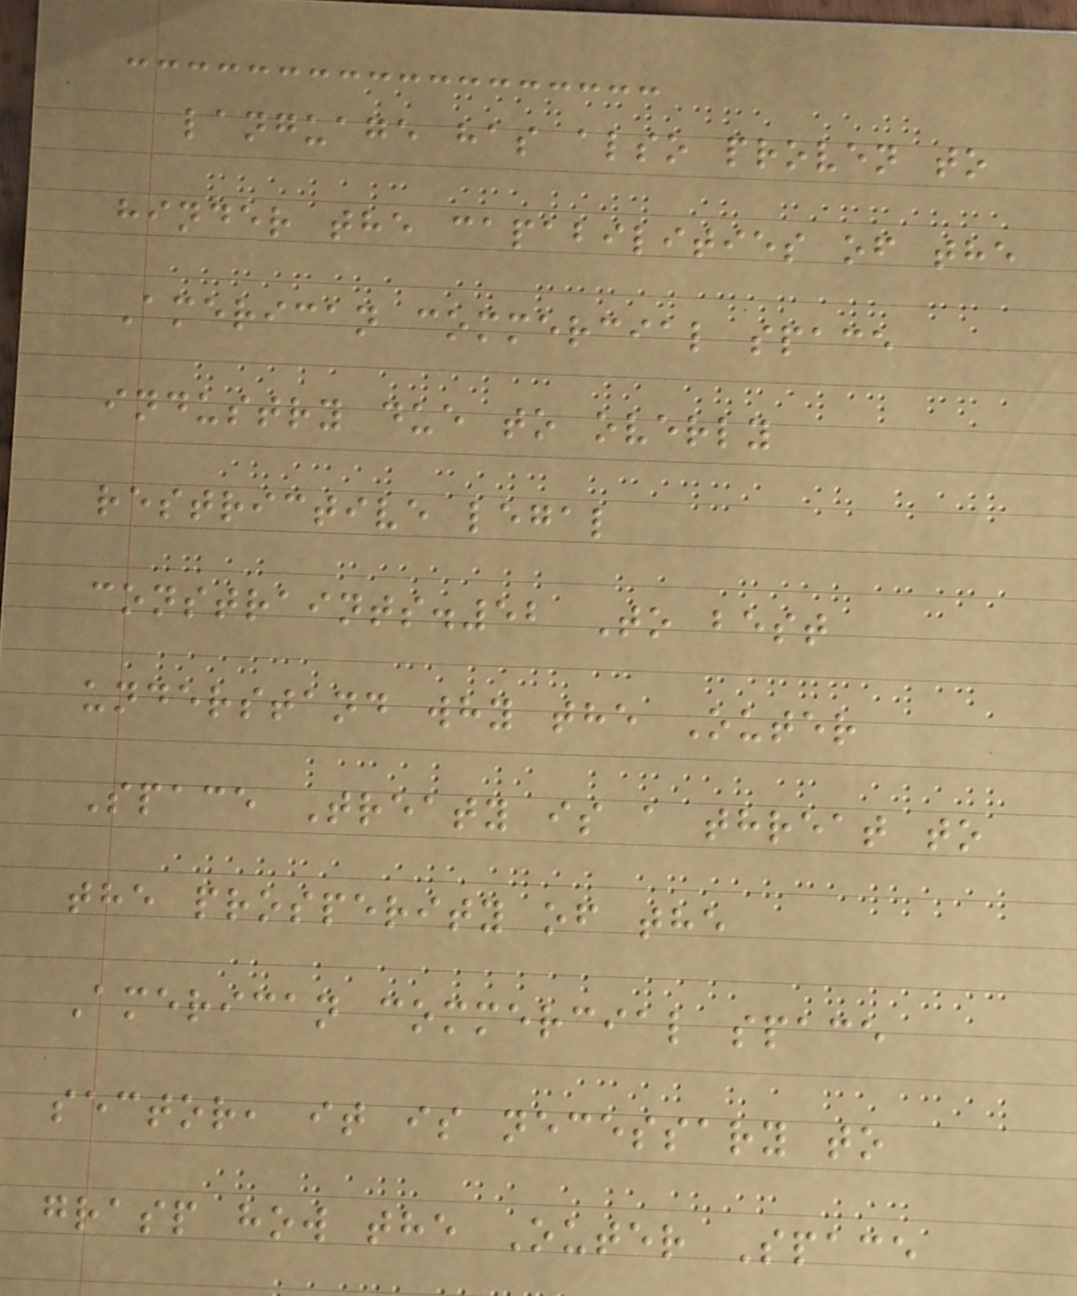language has also proven to
hinder the capabilities of the
American commercial space
industry due to overly
restrictive legal
constraints.52 To best
understand why the Outer
Space Treaty is a threat to
the prosperity of the
American commercial space
sector, it is necessary to
grasp how the Outer Space
